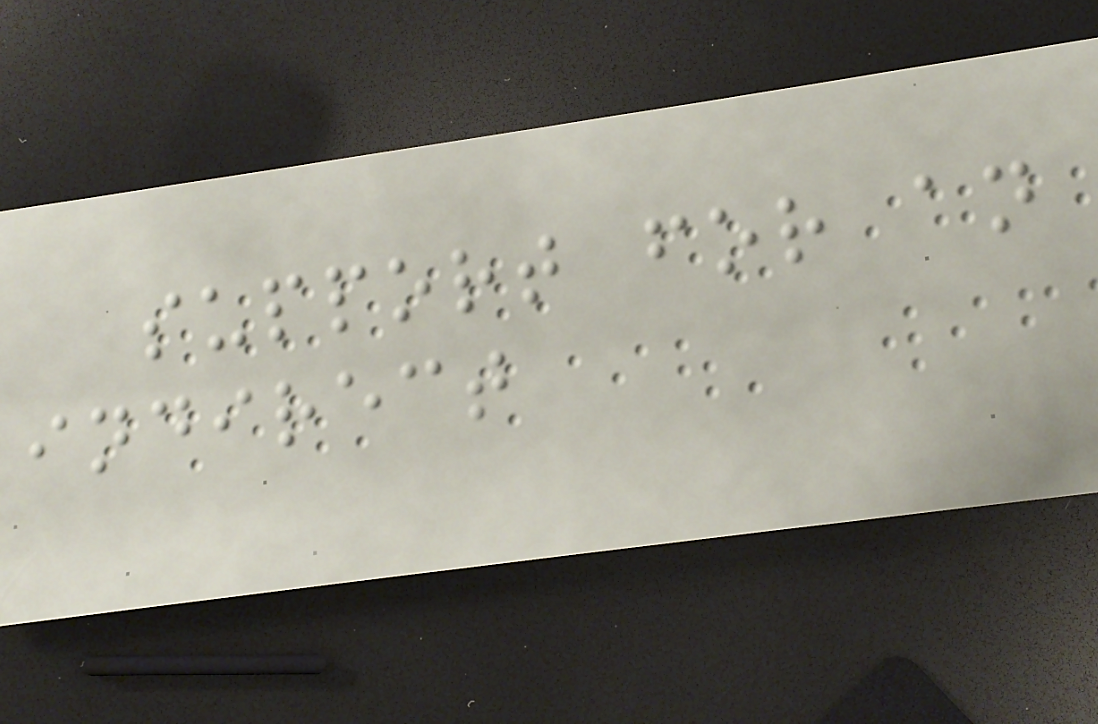support for an
indirect
